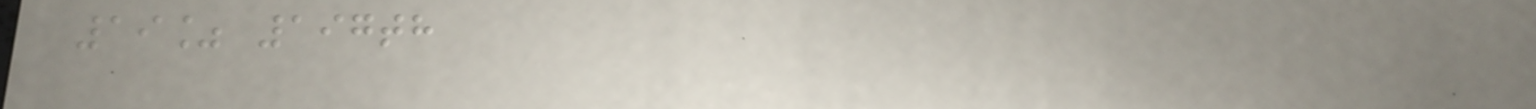19% 197th
